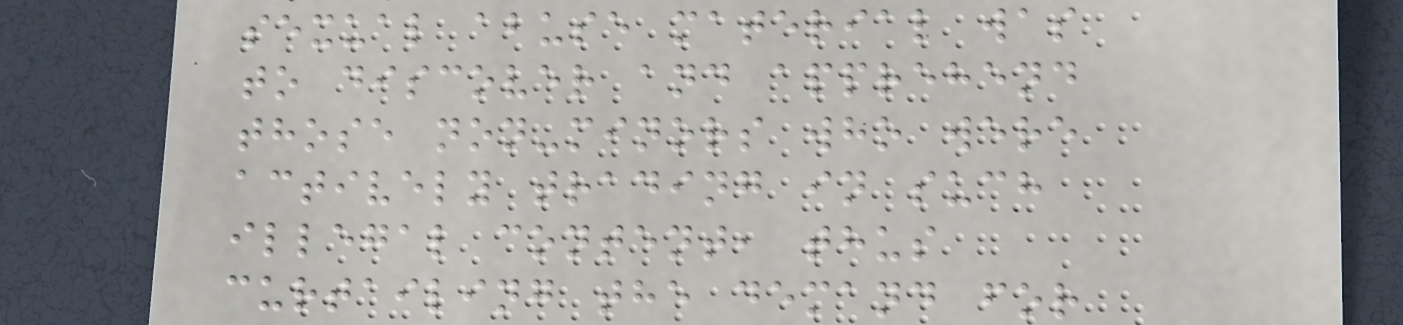sexual abuse material was
to discover and apprehend
those non-minors who were
actively trading in such
illegal content, thus
curtailing the demand for
